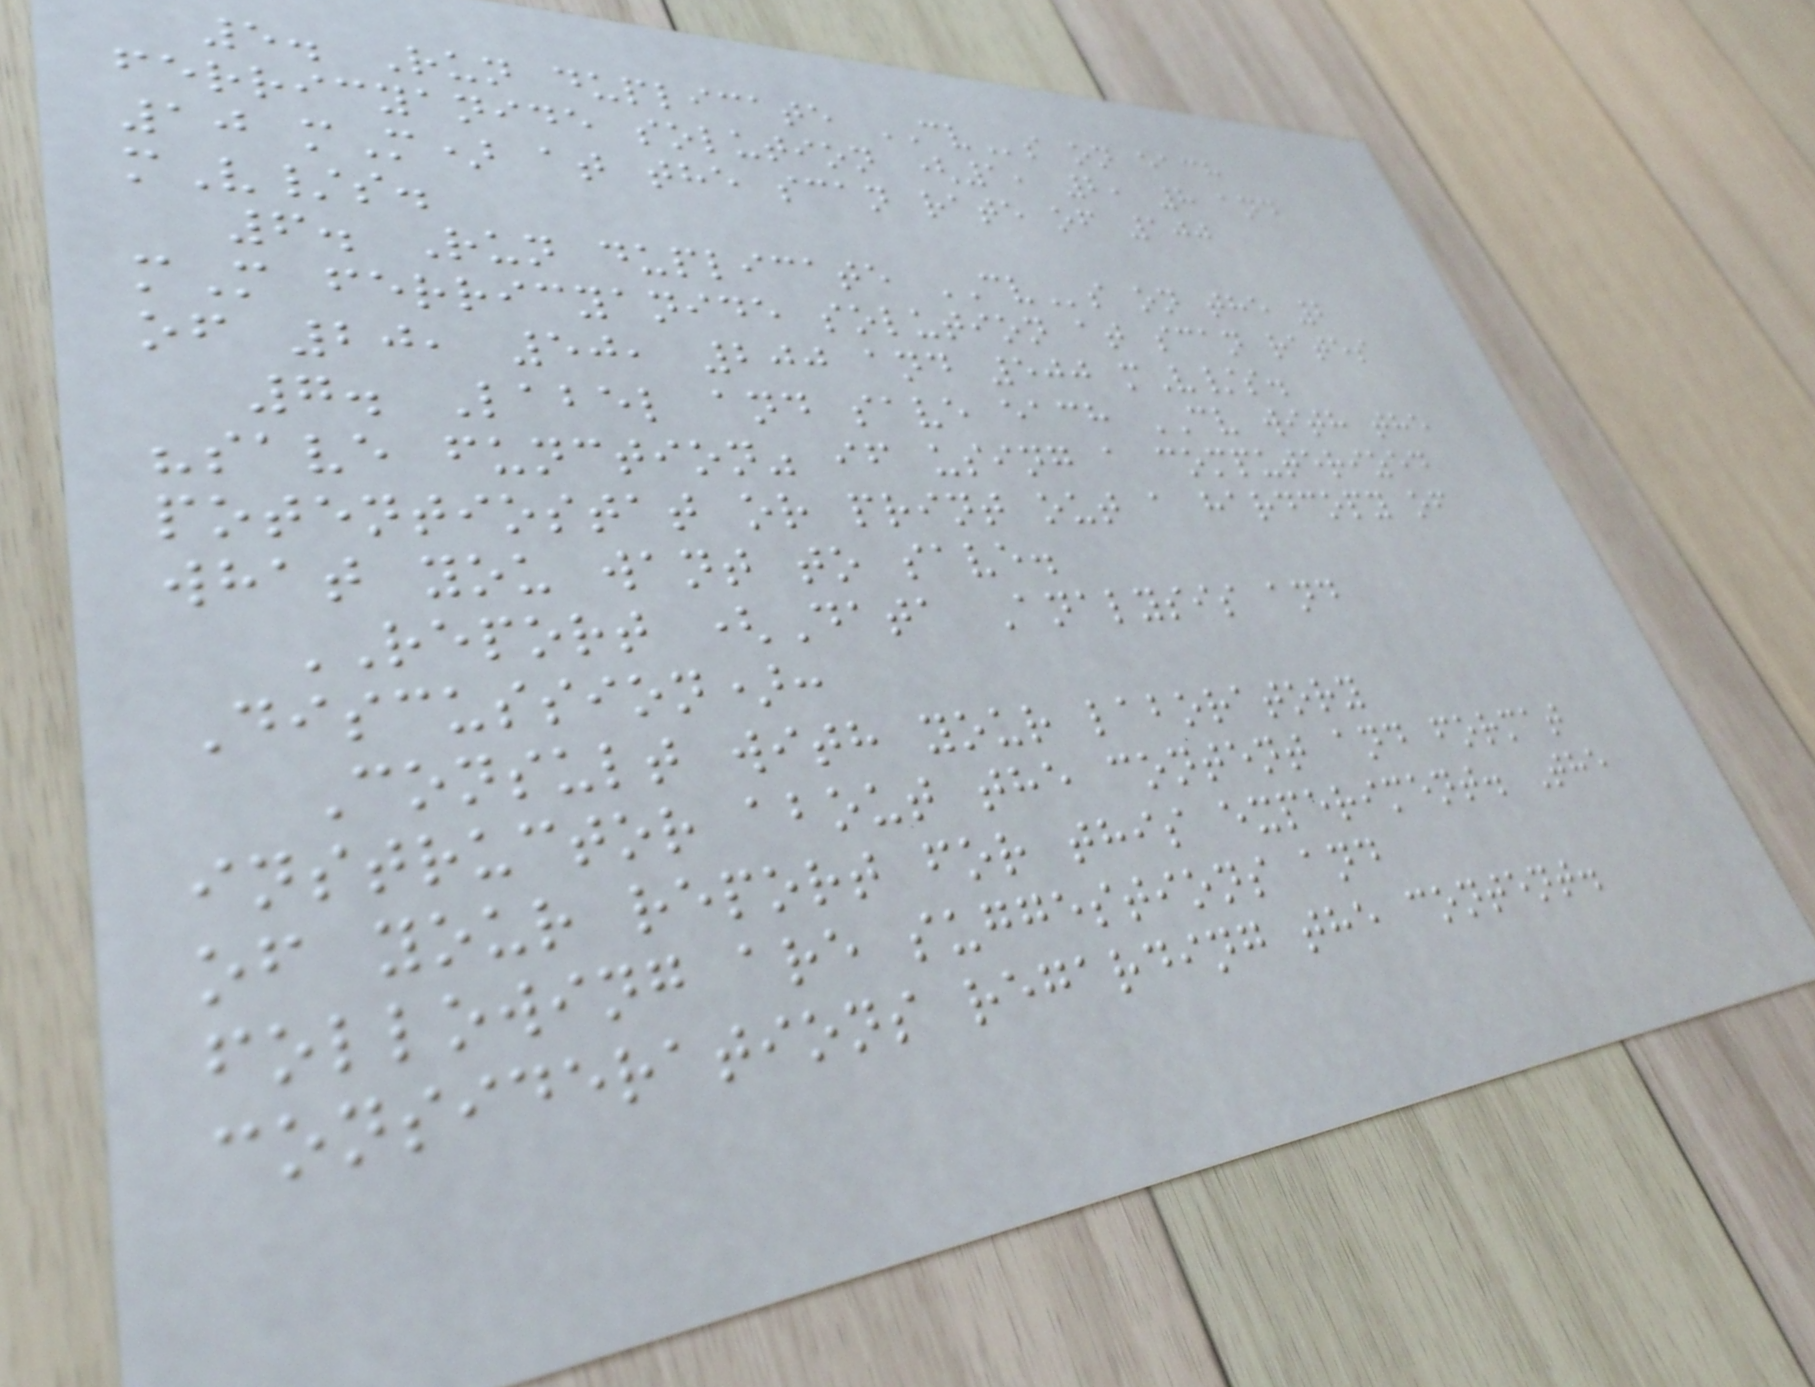5. Run duplicate CVs on each
ferricyanide solution (1, 2, 8 and
10 mM) at the scan rate of 100
mV/s.
6. Run duplicate CVs on the 2
mM ferricyanide solution at scan rates
of 20, 50, 200 and 500 mV/s.
7. Label and save each CV with the
"save function" if using a computerized
potentiostat or print out a hardcopy of
what you want to save.
REPORT (Data Analysis and
Discussion):
Consult with your laboratory
instructor about the content and format
of your report for this experiment. The
following are suggestions and
considerations regarding the content.
